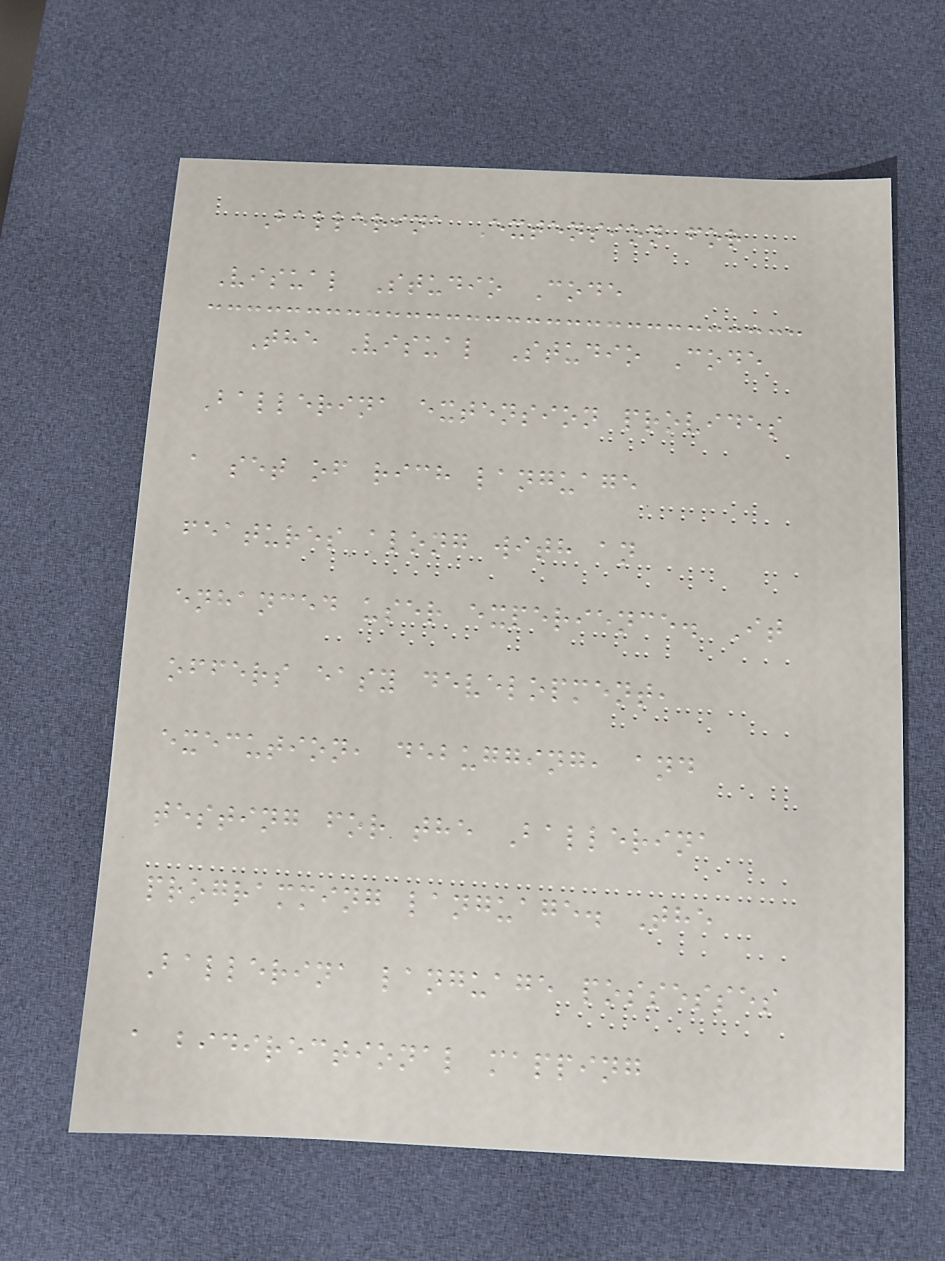Ballerina Extension for
Visual Studio Code
The Visual Studio Code
Ballerina extension provides
a set of rich language
features along with an
enhanced user experience. It
offers easy development,
execution, debugging, and
testing for the Ballerina
programming language. The
Ballerina language possesses
a bidirectional mapping
